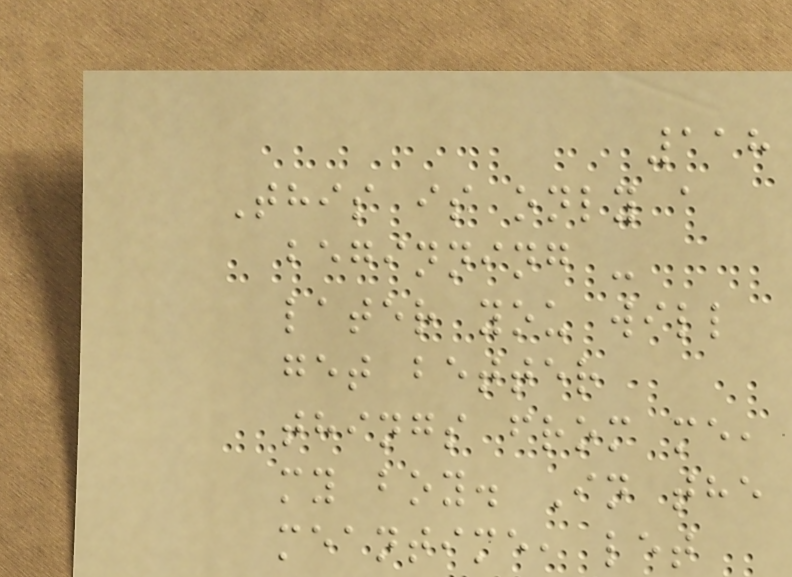118
This is only a
beginning -
later you will
get better
things from me,
my boy. In the
meantime, let
